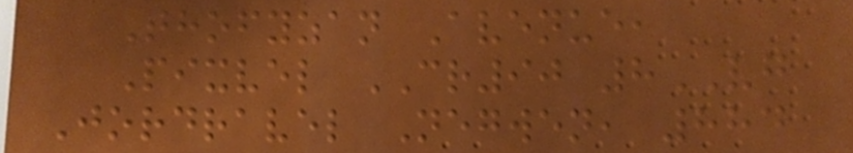Thofyzan Avenue,
Pixvel CR90 8VG
Jordravel Negwen, 884
